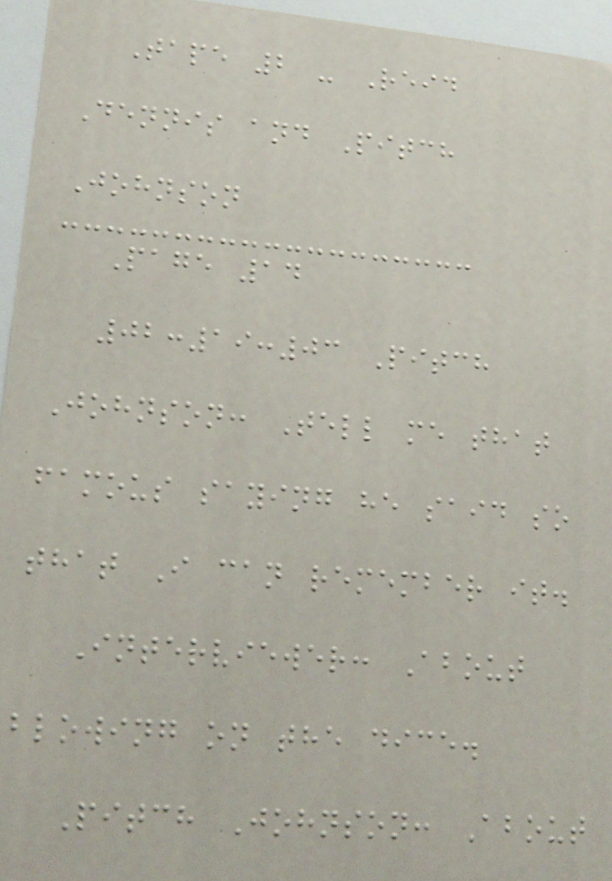Tape 2 - Reid
Dennis and Pitch
Johnson
Page 14
02:19:03 Pitch
Johnson: Tell me that
famous saying he said so
that I can remember it.
Interviewer: About
blowing on the dice.
Pitch Johnson: About
